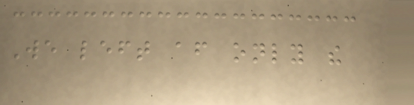We left after only the
